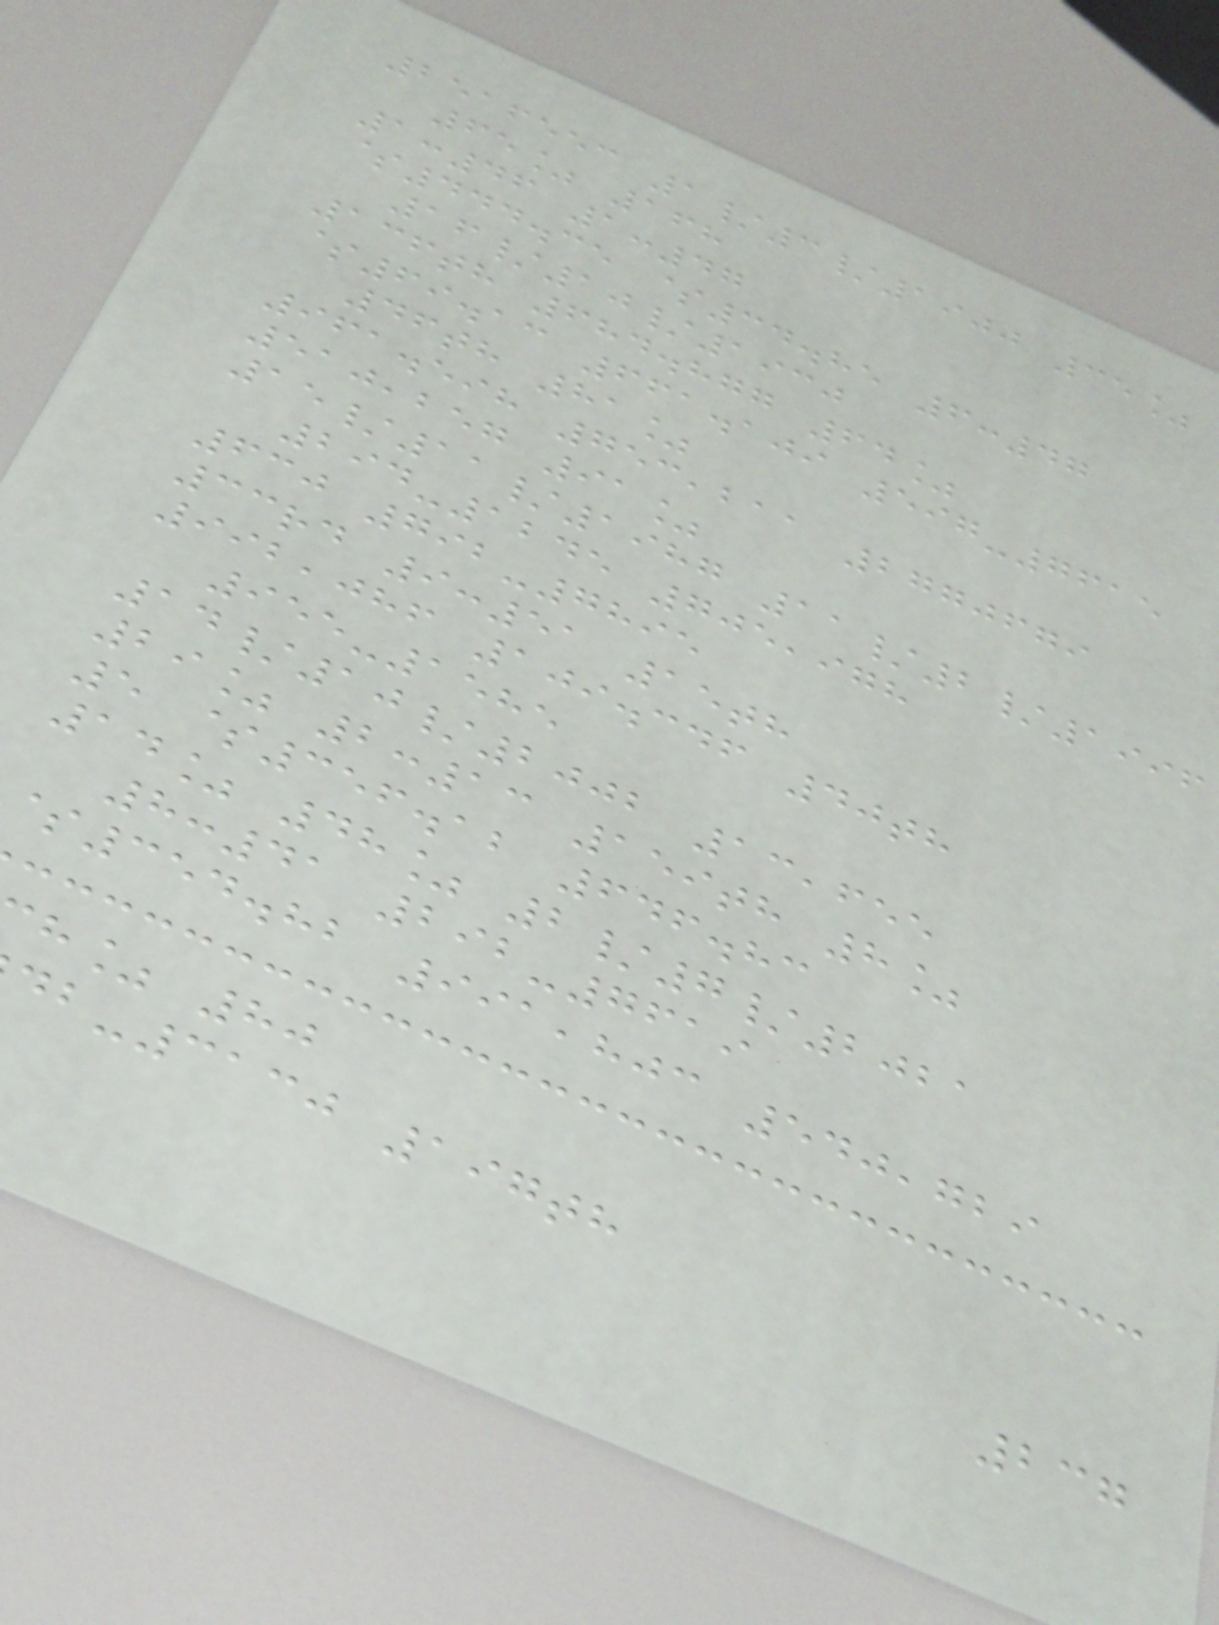2516553 1/3/1900 35%
65% 168
1:46 1:47
$444.35 $34.85 6:47
16/10/1930
136th 684.877 64%
$69.13 661.109 597-7615
46th 81%
961.598 753,211 2770679
510,257 91%
15/11/1987 11/2/1996
294-1245 705,978
630 792-7895
33rd 9:51 15th
992,086 109.346 40th
955-1585
14/10/2002 13,655
29% 2:13 159th 8%
5 $356.12 646.83
14% 48% 2/7/2021
8:41 292-7619
354.82 991,803 540,729
h% 80
-3130 197th
237
